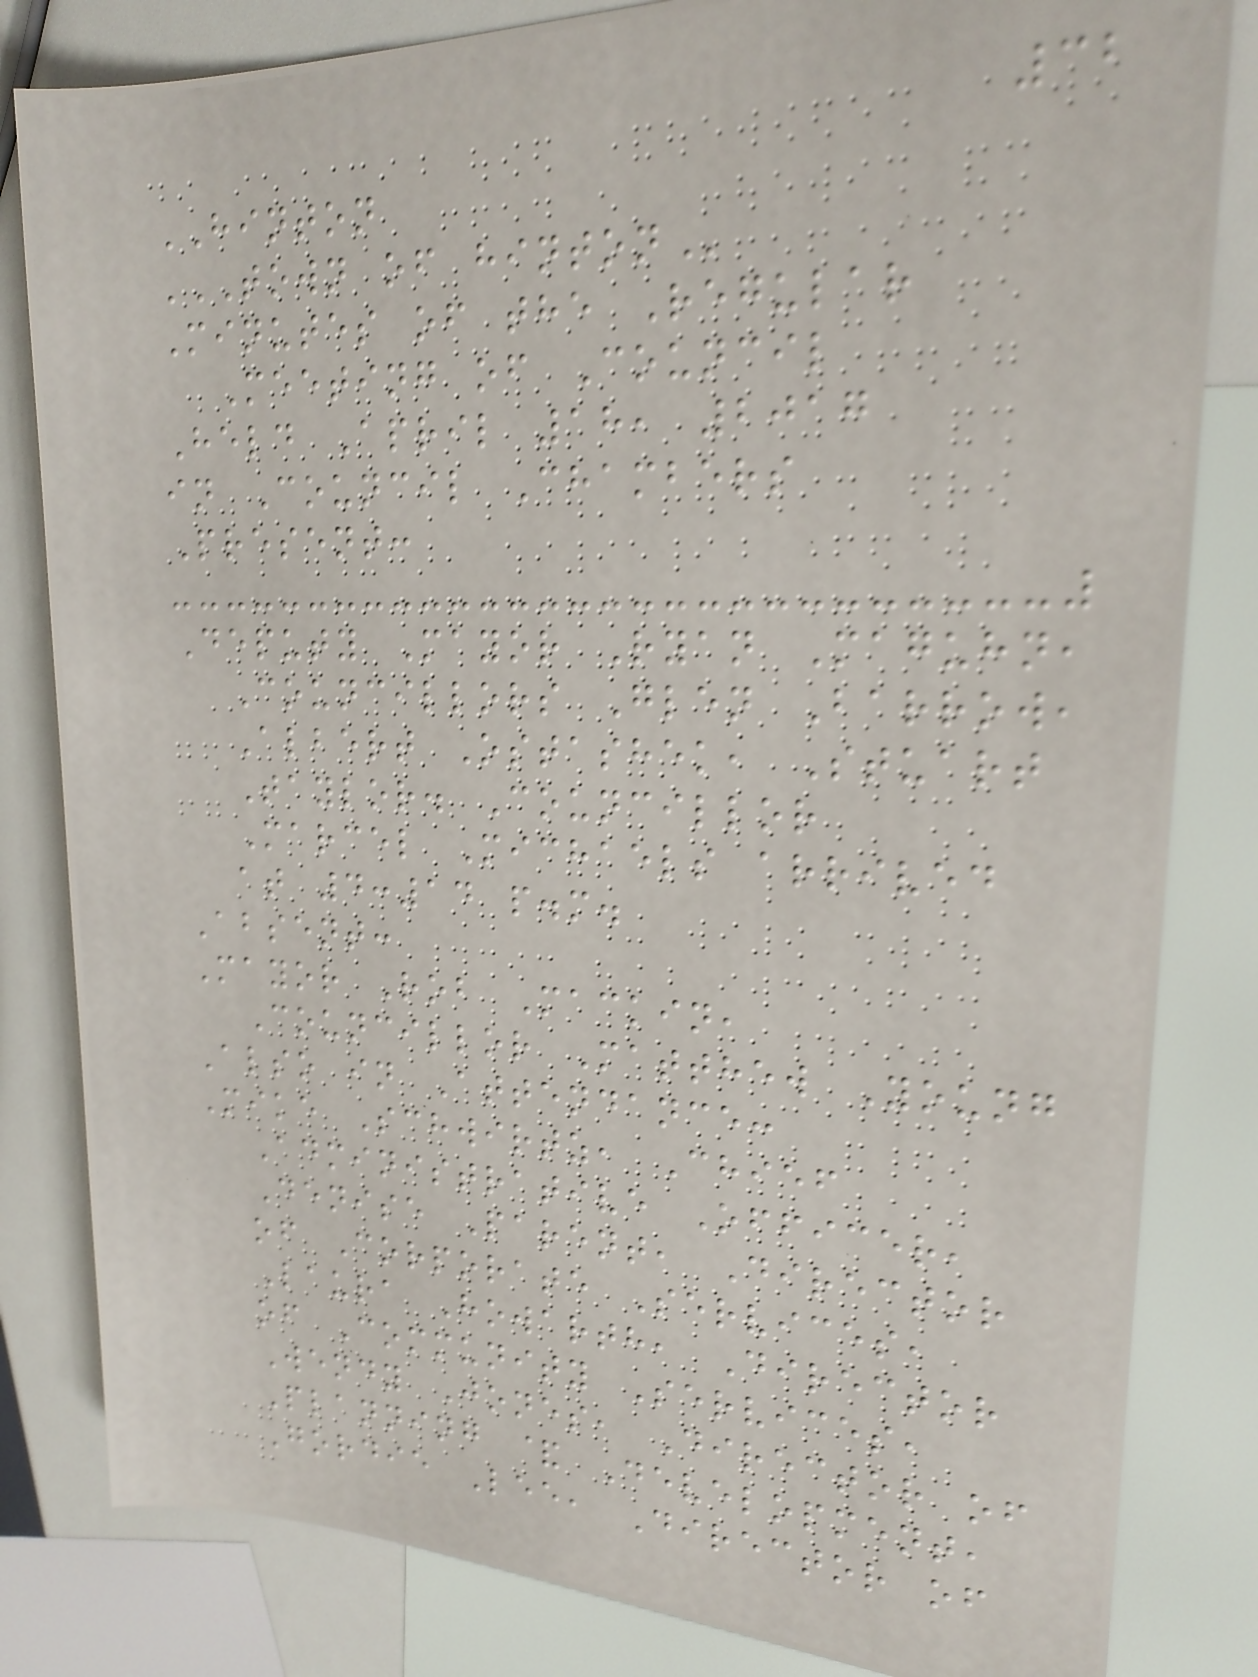32
HINTON
TOWN OF HINTON
Minutes of the Regular
Meeting of Council
Held April 18, 2017
in Council Chambers
Present:
Deputy Mayor Ryan Maguhn,
Councillors Glen Barrow,
Albert Ostashek, Stuart
Taylor. Councillor
Marcel Michaels arrived
at 4:14 p.m.
Absent:
Mayor Rob Mackin,
Councillor Matthew Young
Also in Attendance:
Mike Schwirtz, Chief
Administrative Officer,
Denise Parent, Director
of Corporate Services,
Laura Howarth, Director
of Community Services,
Wendy Jones, Director of
Planning & Development,
Gordie Lee, Director of
